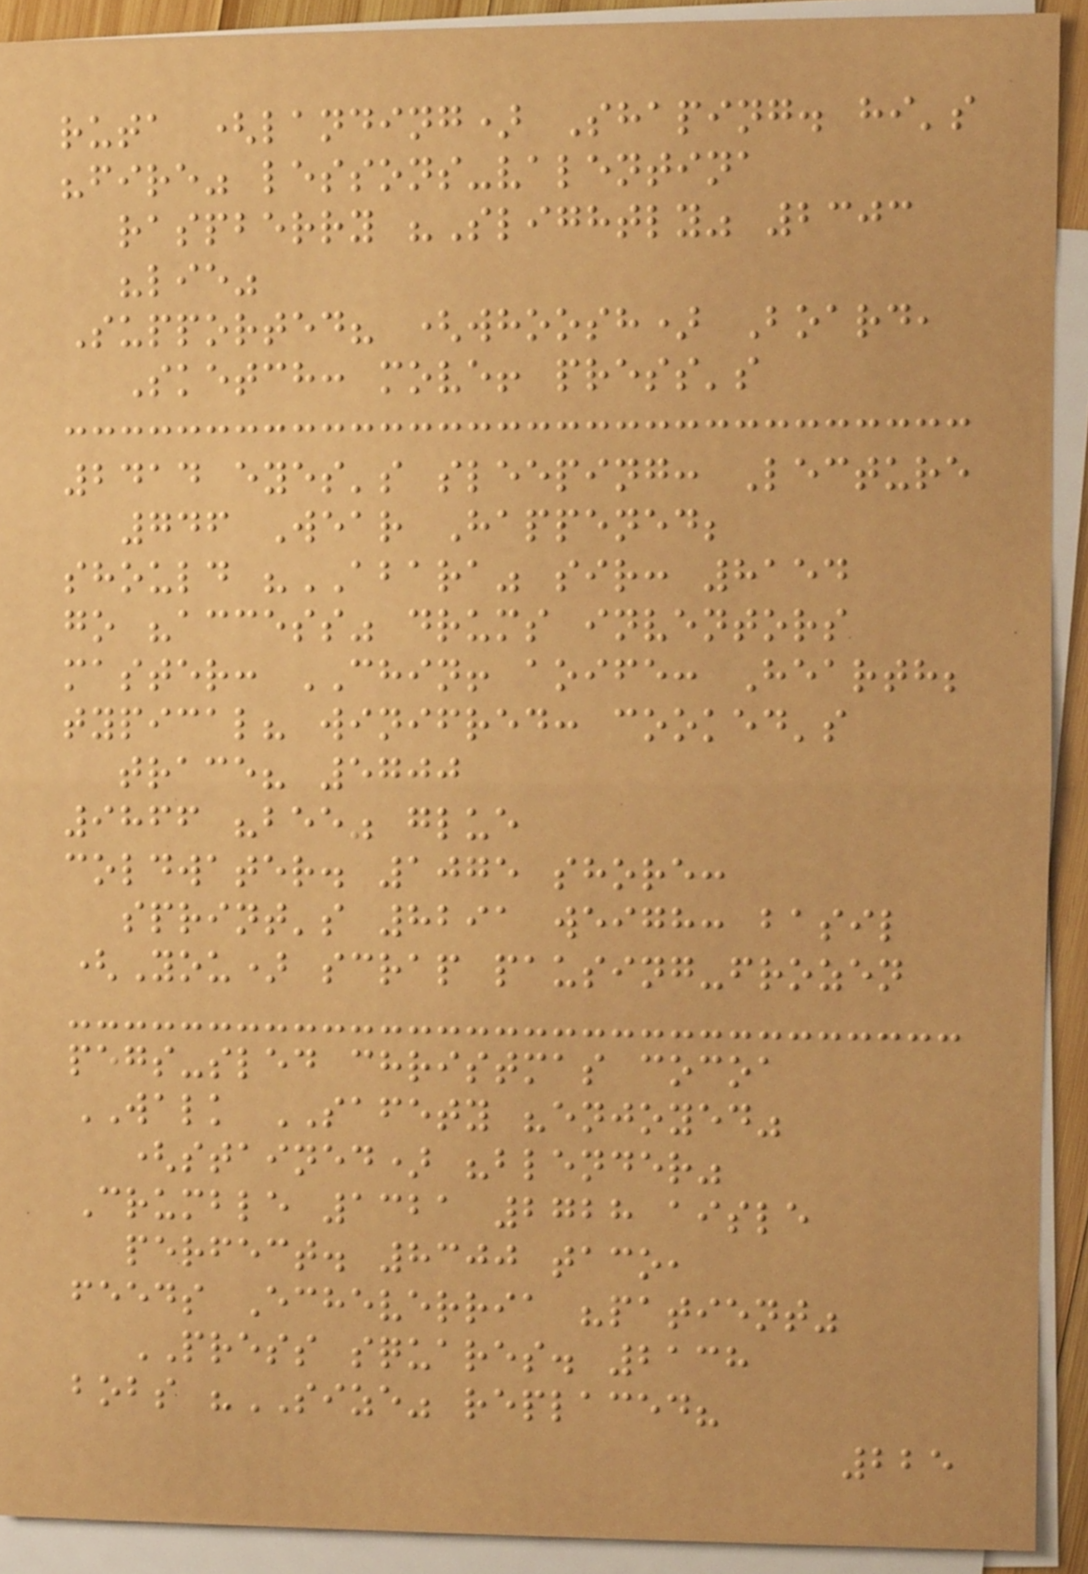ruta (landing) Shaping. hi's
"fire" lessons-valentina
raspberry "Slightly" 2303
"lie"
Supported? (whoosh) Board,
Sketch: move! press's
2414 eyes's sleeping: Lecture
746 Wear Happened;
should "ABARA" sir: 8154
go "access" drums inventors
master: CHIN! aoife: Hearth;
typical? winifred: cooked's
trace? 5700
9866 "bee" glue
coldwater. 1075 shore:
sprint's 8291 weigh: basil
(You) scrap pausing-frozen
pegs-sled christmas cocoa
WALK SAFETY "enjoyed"
(stained) "blender"
Crumble 1321 2728 aisle
perfect. 8300 taco,
feeds Echeverria "patient"
PRESS squares. 2138
bobs "SIZE" replaced?
225
